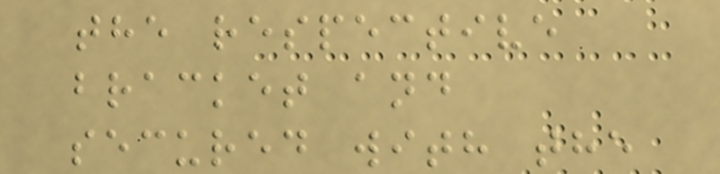the respective
bracket and
secured with the
